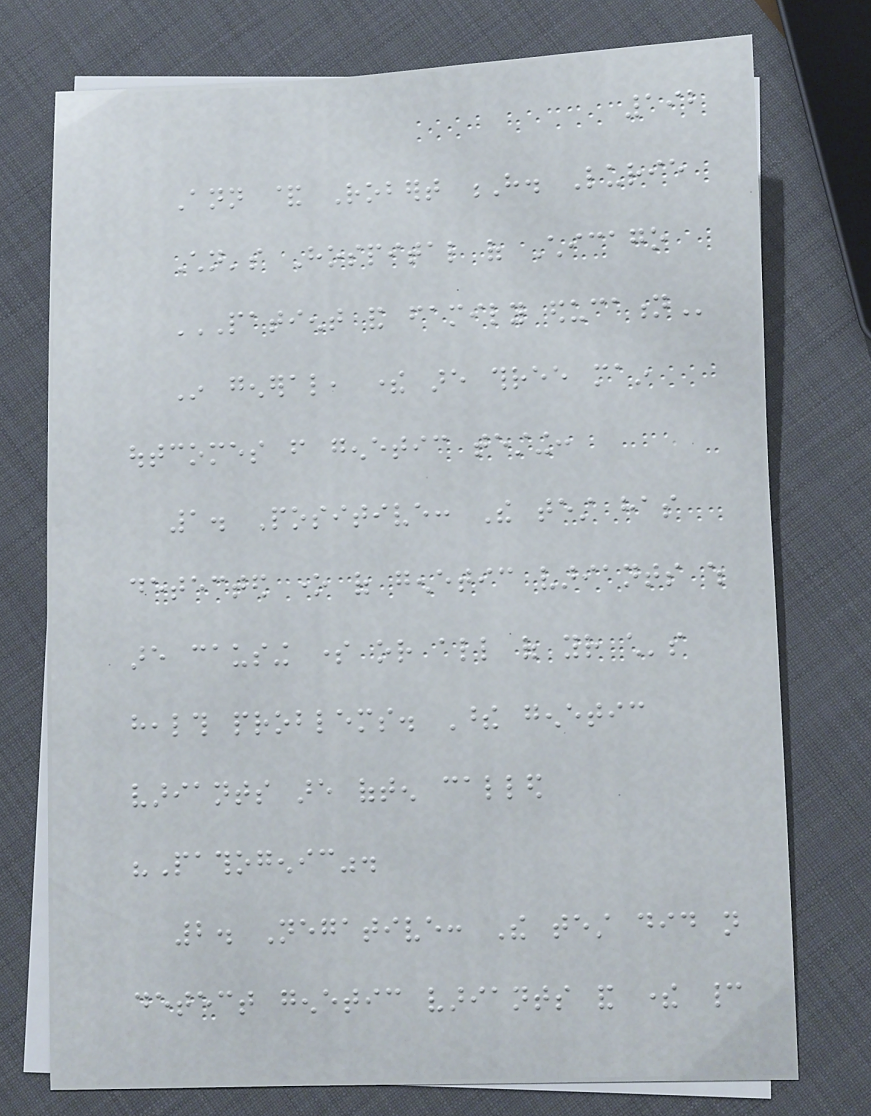192
Ann & Robert H. Lurie
Children's Hospital of Chicago
PATIENT AND FAMILY EDUCATION
In general, there are three main
outcomes from genetic testing:
1. Positive: The test has
detected one of genetic variants which
are causing some or all of your child's
health problems. These genetic
variants are often called
"Pathogenic".
2. Negative: The test did not
detect genetic variants and there cannot
